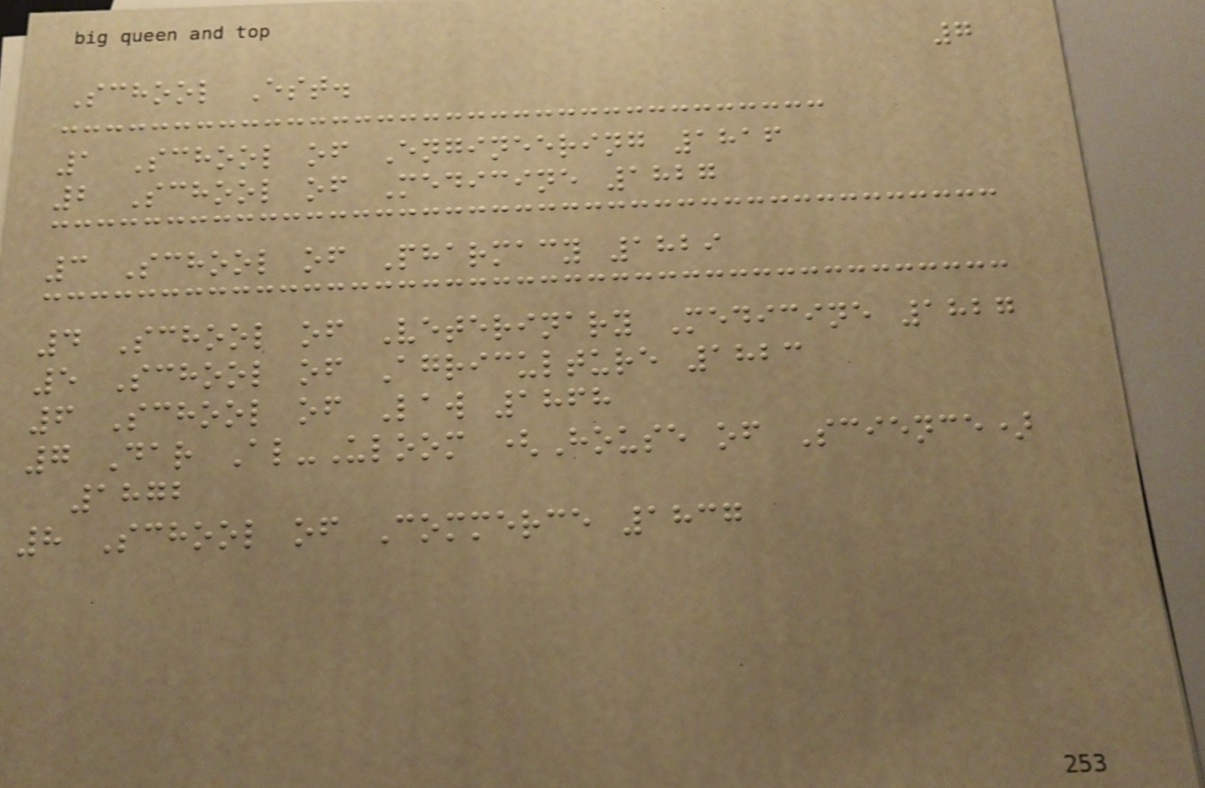7
School Est.
1 School of Engineering 1816
2 School of Medicine 1827
3 School of Pharmacy 1829
4 School of Veterinary Medicine 1827
5 School of Agriculture 1823
6 School of Law 1868
7 Dar Al-Uloom (House of Science)
1872
8 School of Commerce 1837
